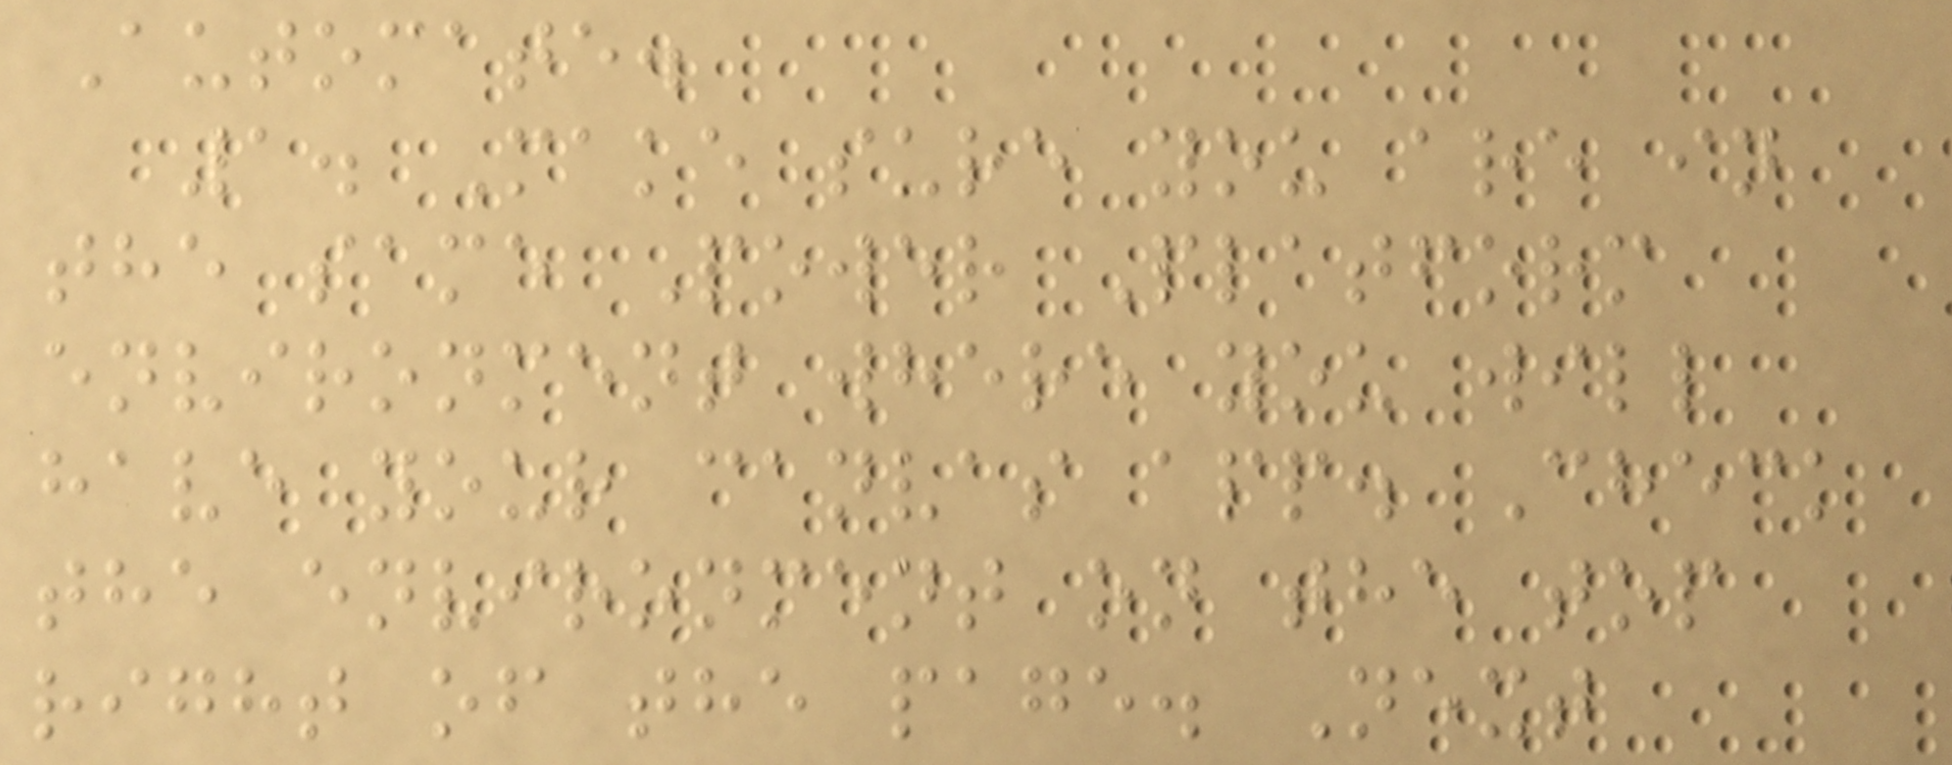Automate.
1. Make sure you are in
the same Power Platform
environment where you will
have your canvas app. Check
the environment on the top
right of the page. Next
